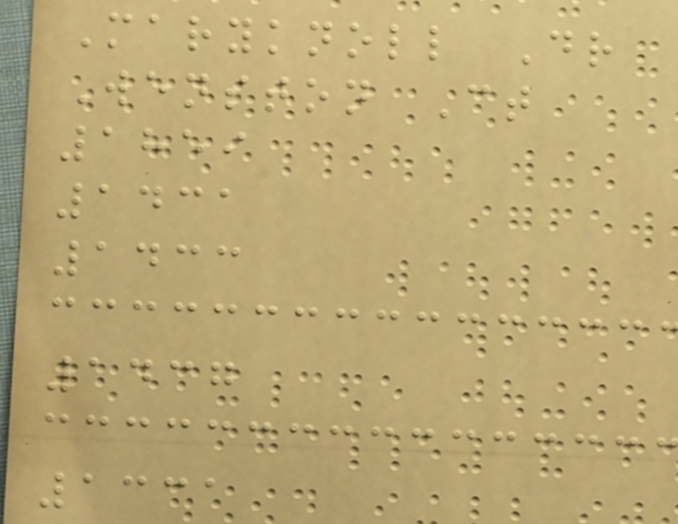Maryknoll Dr
Wenston Ct
1859
1431
1433
1437
1331
